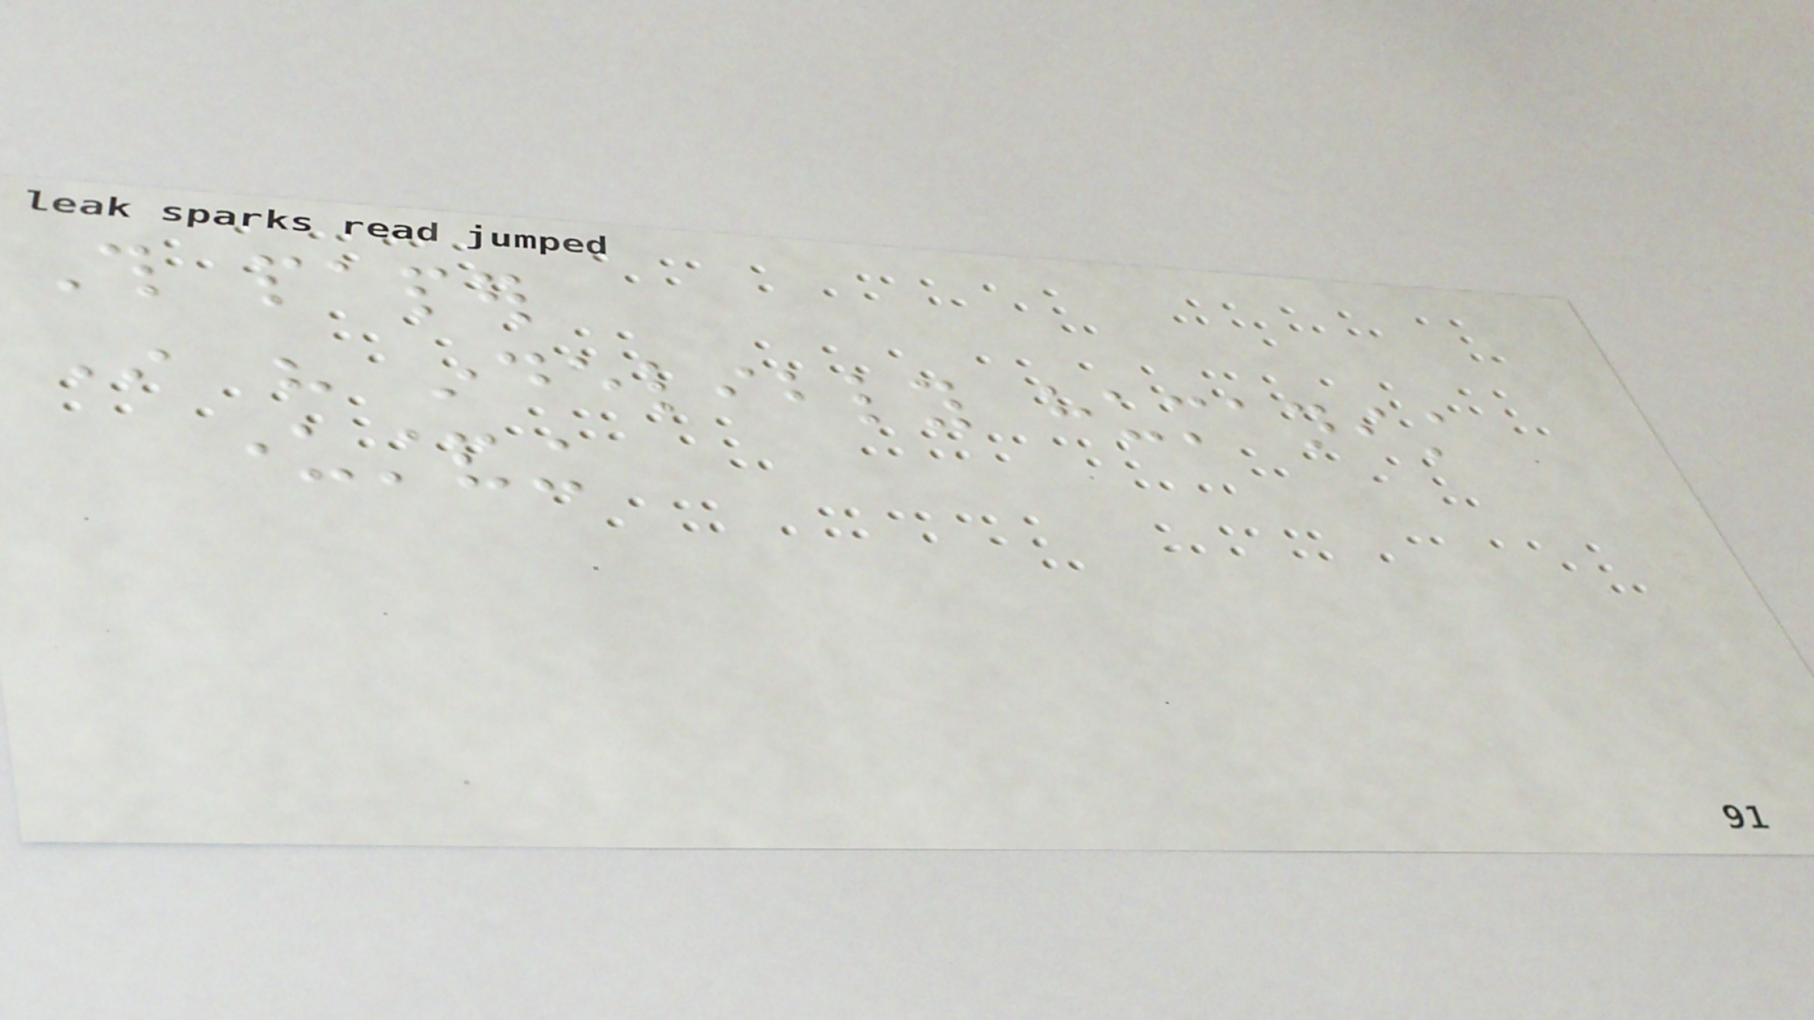This paper
In his indelibly humanist
understanding
